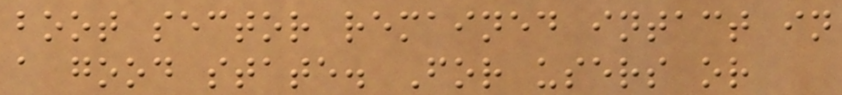boot sector remained intact in
a good state. For users or
